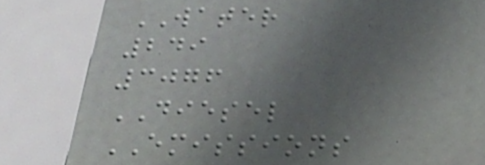WATER
249
3076
DIESEL
EMISSIONS
